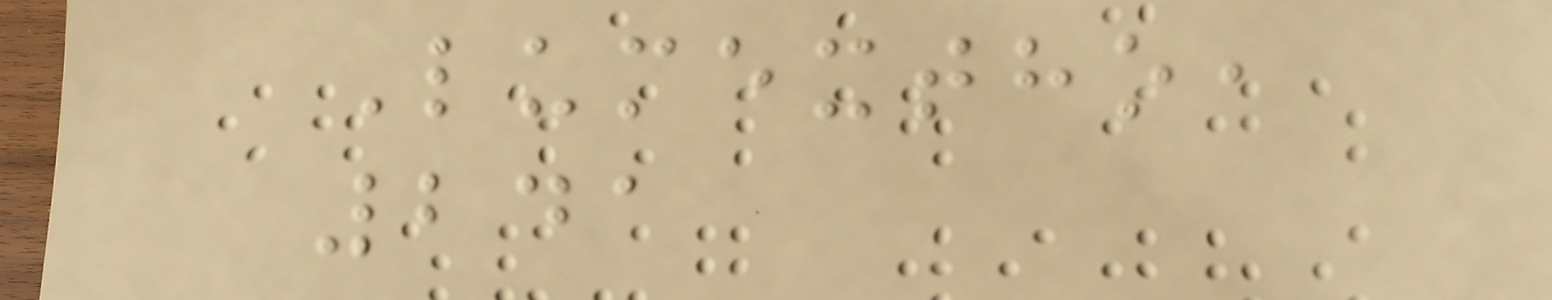Lumextho,
241
